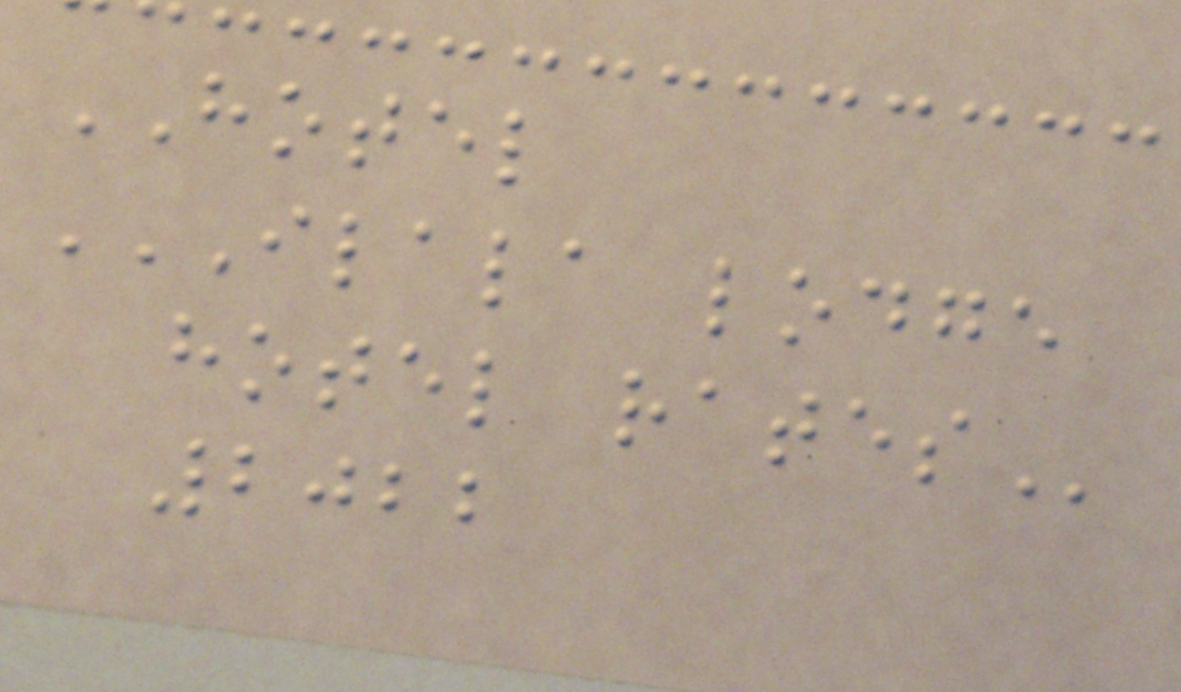HOTEL
ILALA LODGE
HOTEL RATES
2022
